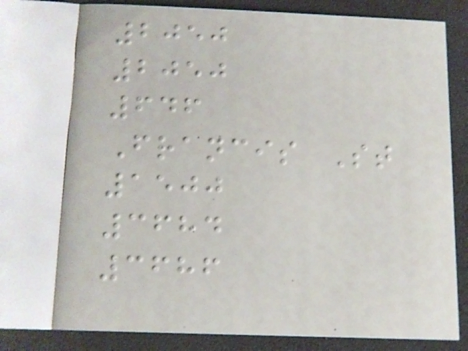2050
2050
646
Francis St
1500
3684
3686
